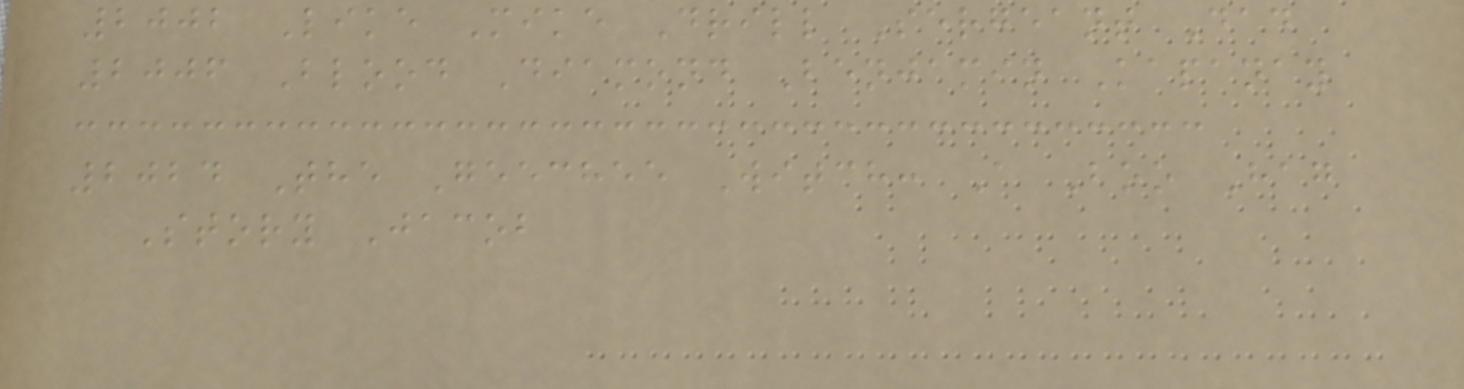2002 Like Mike Drill Sergeant Dad
2006 Blood Diamond Benjamin Kapanay
2024 The Geechee Witch: A Boo Hag
Story Jacob
